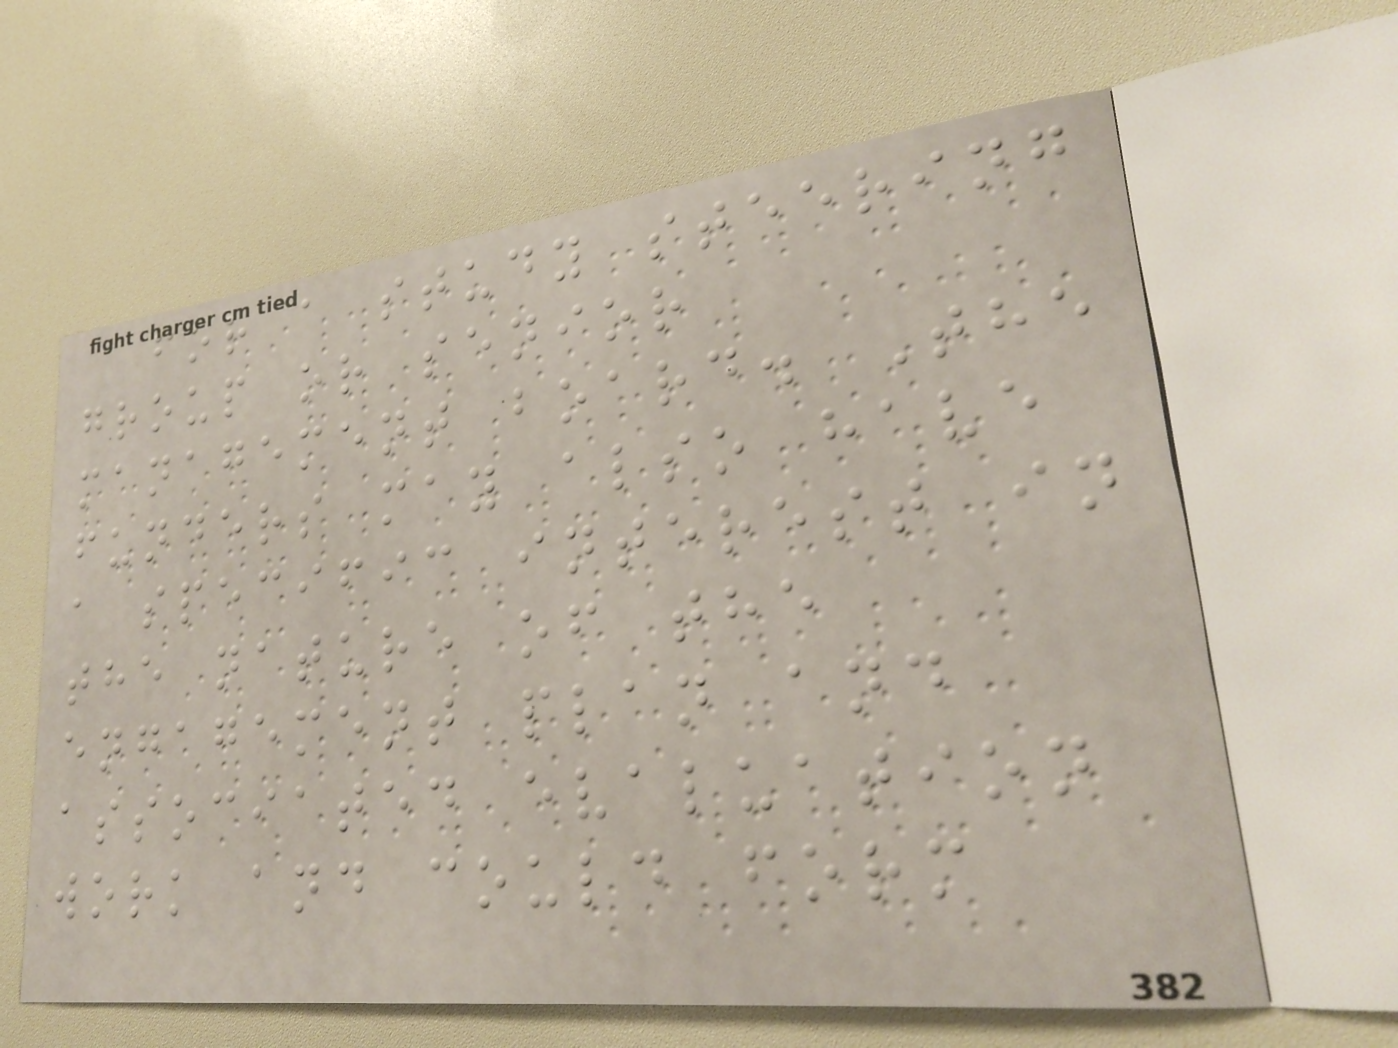for a study steering
group or senior
management board. The
funders may also have
a specific interest in
the nature of the
engagement plan and
associated evaluation
work and could form
